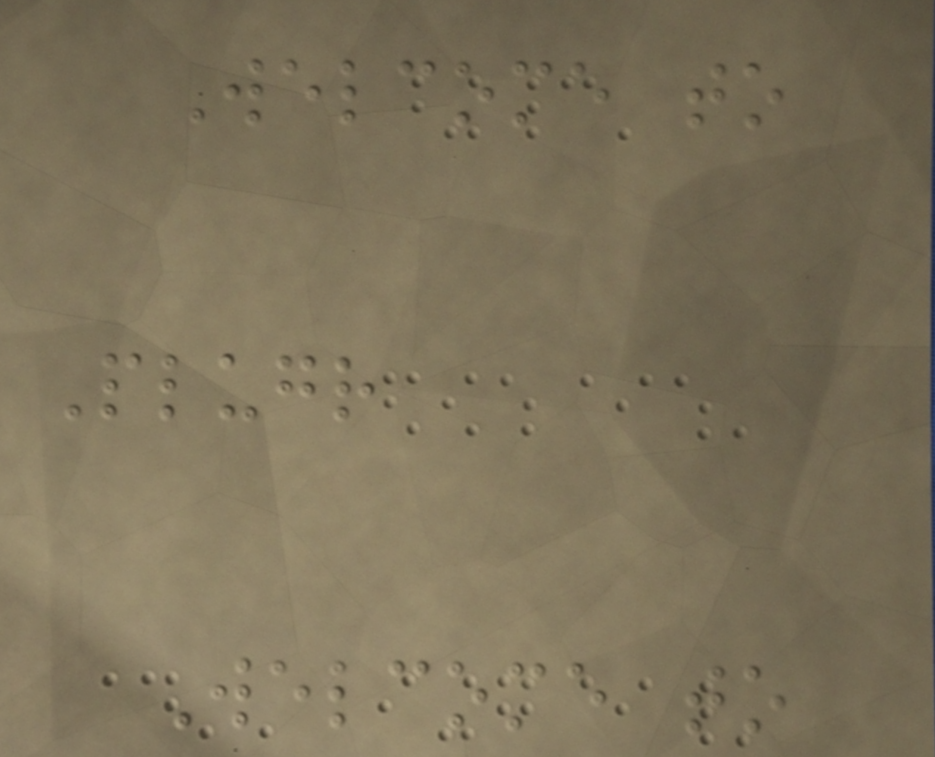Welcome to
Plugr
Welcome to
